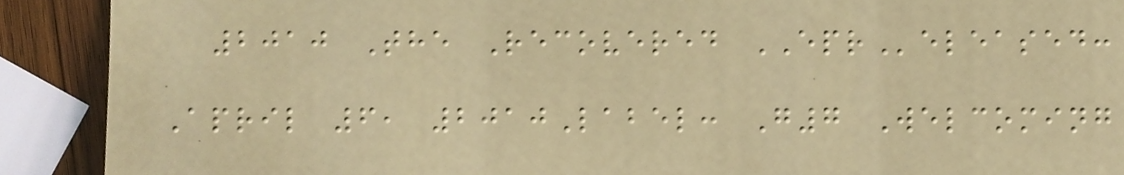2010 The Recovered EPReleased:
April 6, 2010Label: G7 Welcoming
